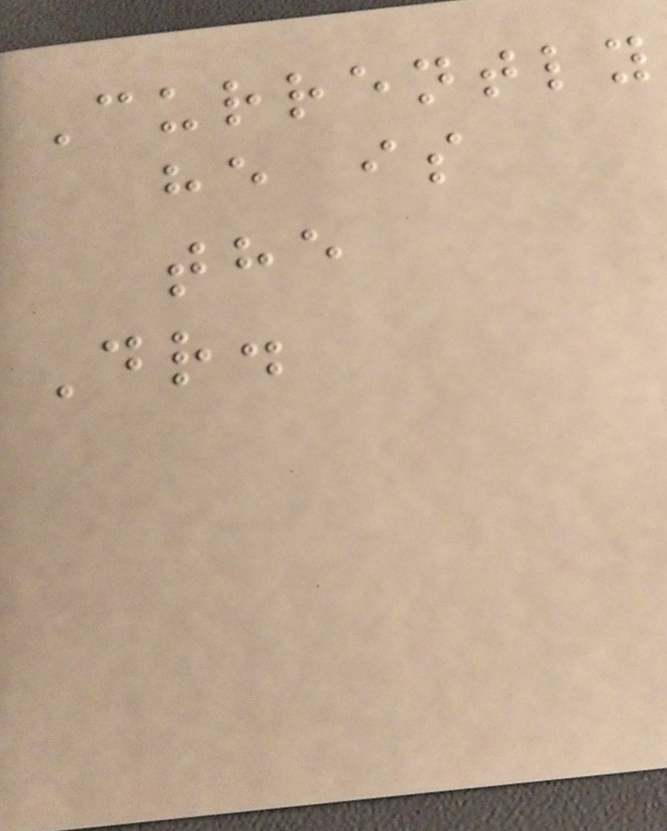Currently
he is
the
Dr.
